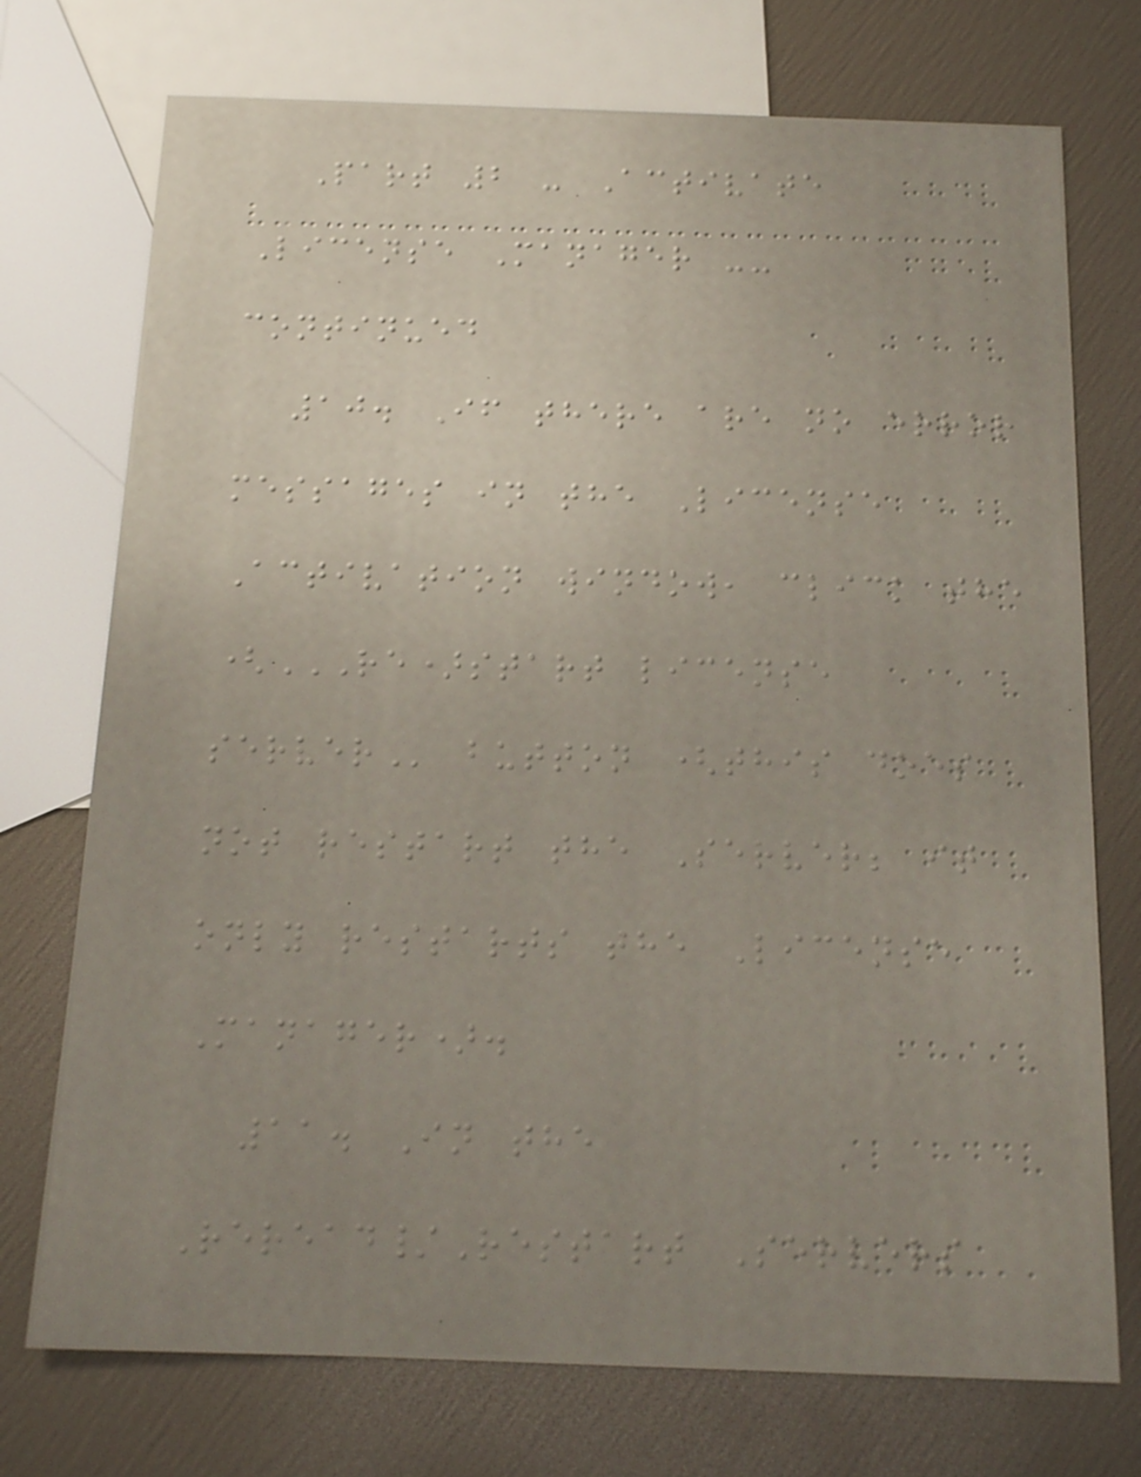Part 2 - Activate
License Manager --
continued
10. If there are no error
messages in the License
Activation window, click the
(RE)START LICENSE
SERVER button (this does
not restart the Server; it
only restarts the License
Manager).
11. In the
Reread/Restart Servers
